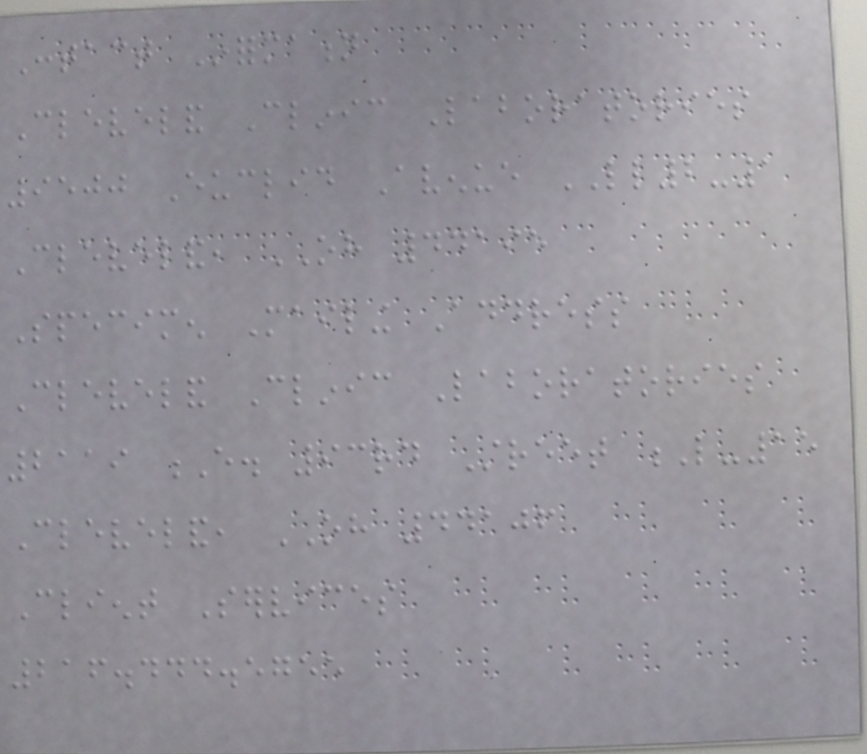Contact Information
Cleveland Clinic Laboratories
9500 Euclid Avenue LL2-1
Cleveland, OH 44195
Specimen Mailing Address
Cleveland Clinic Laboratories
2119 E. 93rd Street L-15
Cleveland, OH 44106
Client Services
216.444.5755
